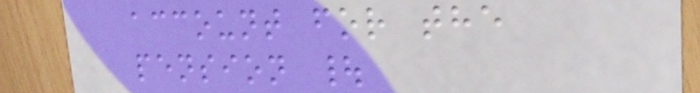account for the
pension |
